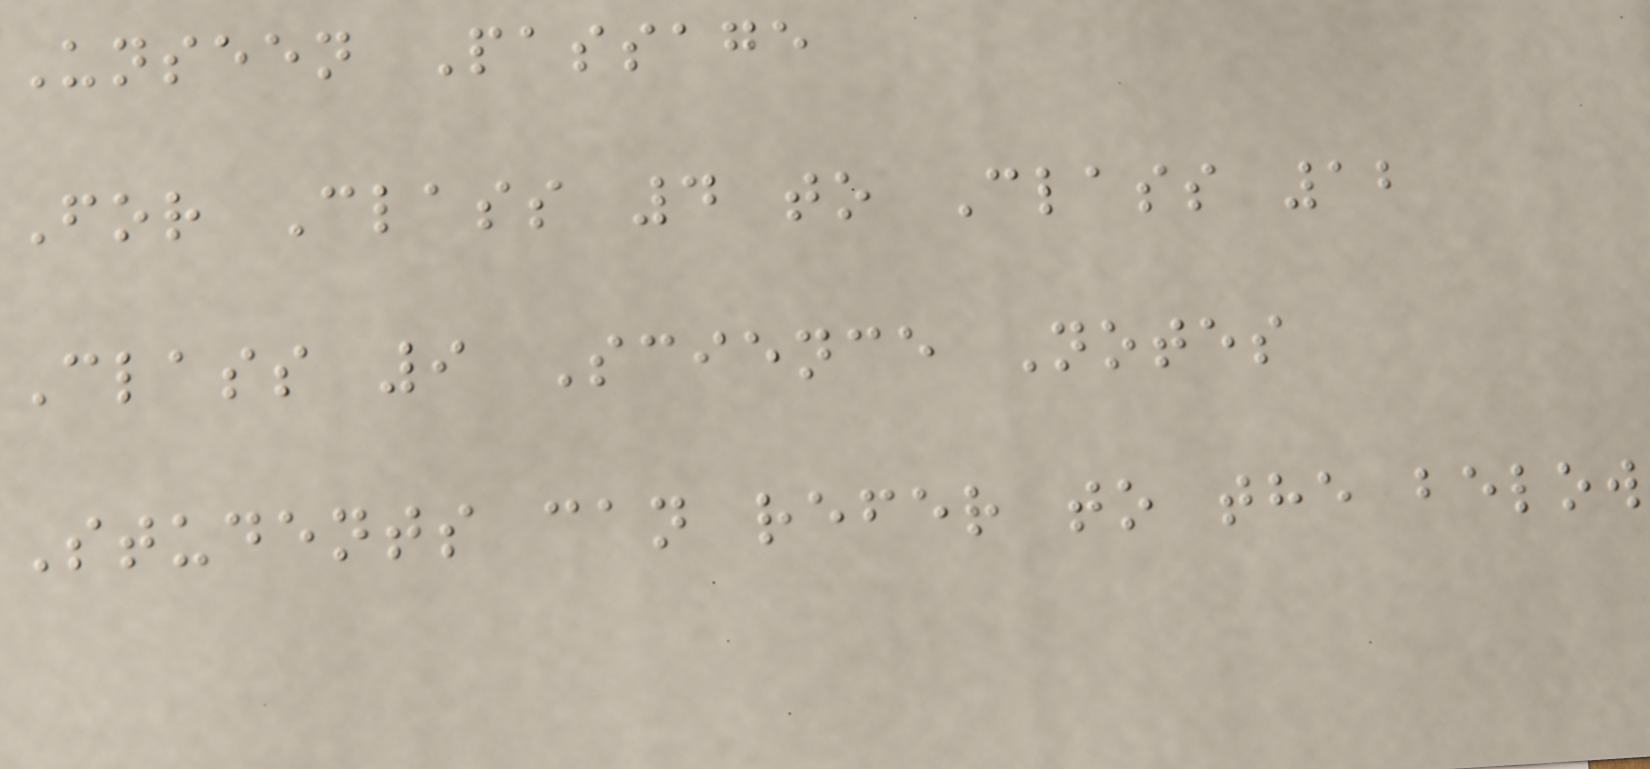Unseen Passage
For Class 4 to Class 12
Class 9 Science Notes
Students can refer to the below
